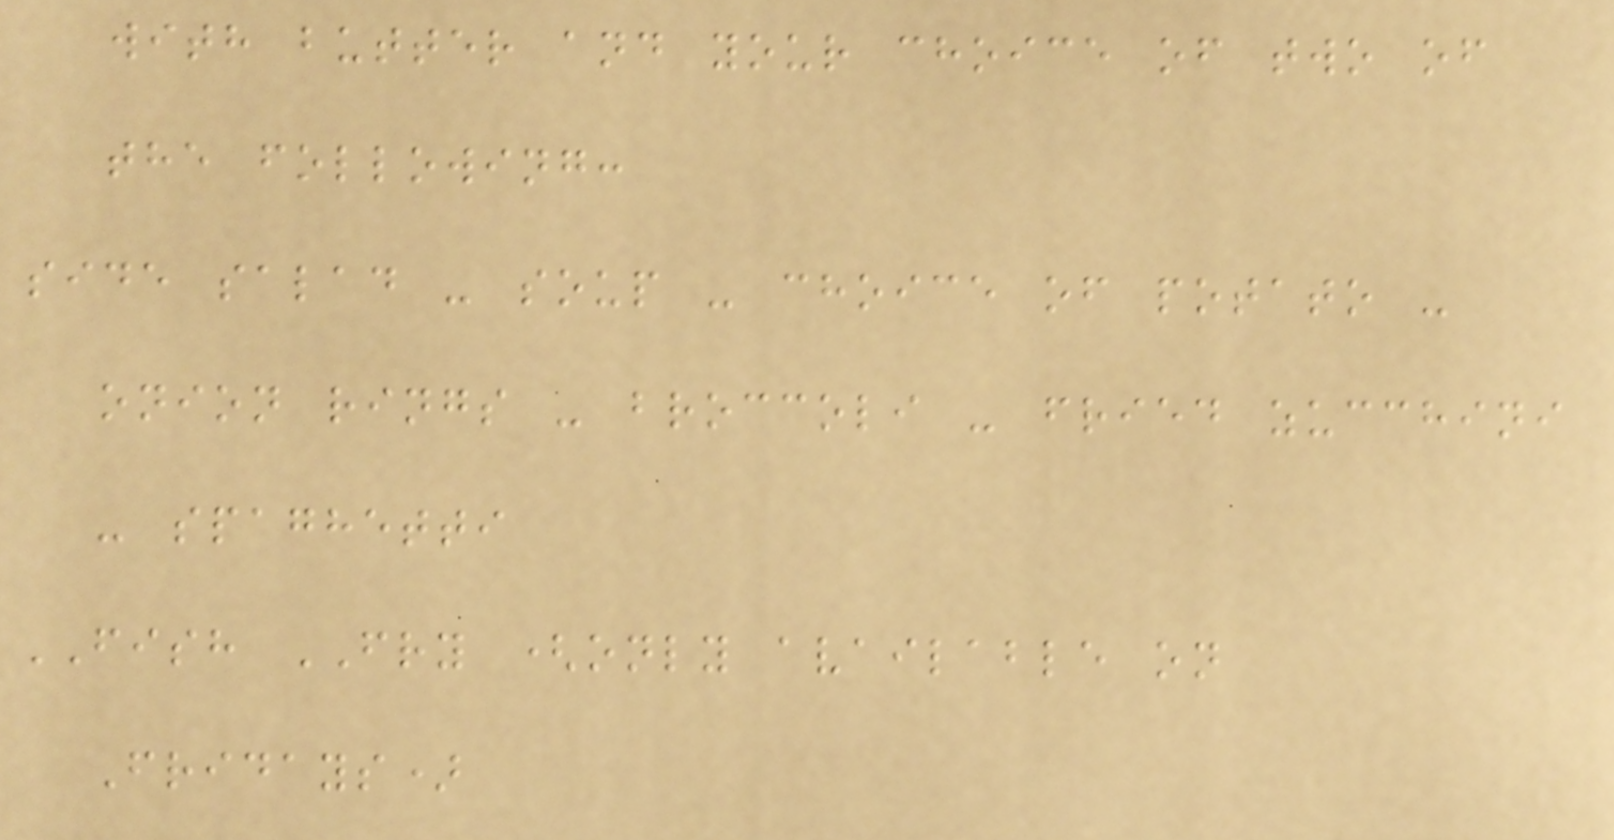with butter and your choice of two of
the following:
side salad - soup - choice of potato -
onion rings - broccoli - fried zucchini
- spaghetti
FISH FRY (only available on
Fridays)
